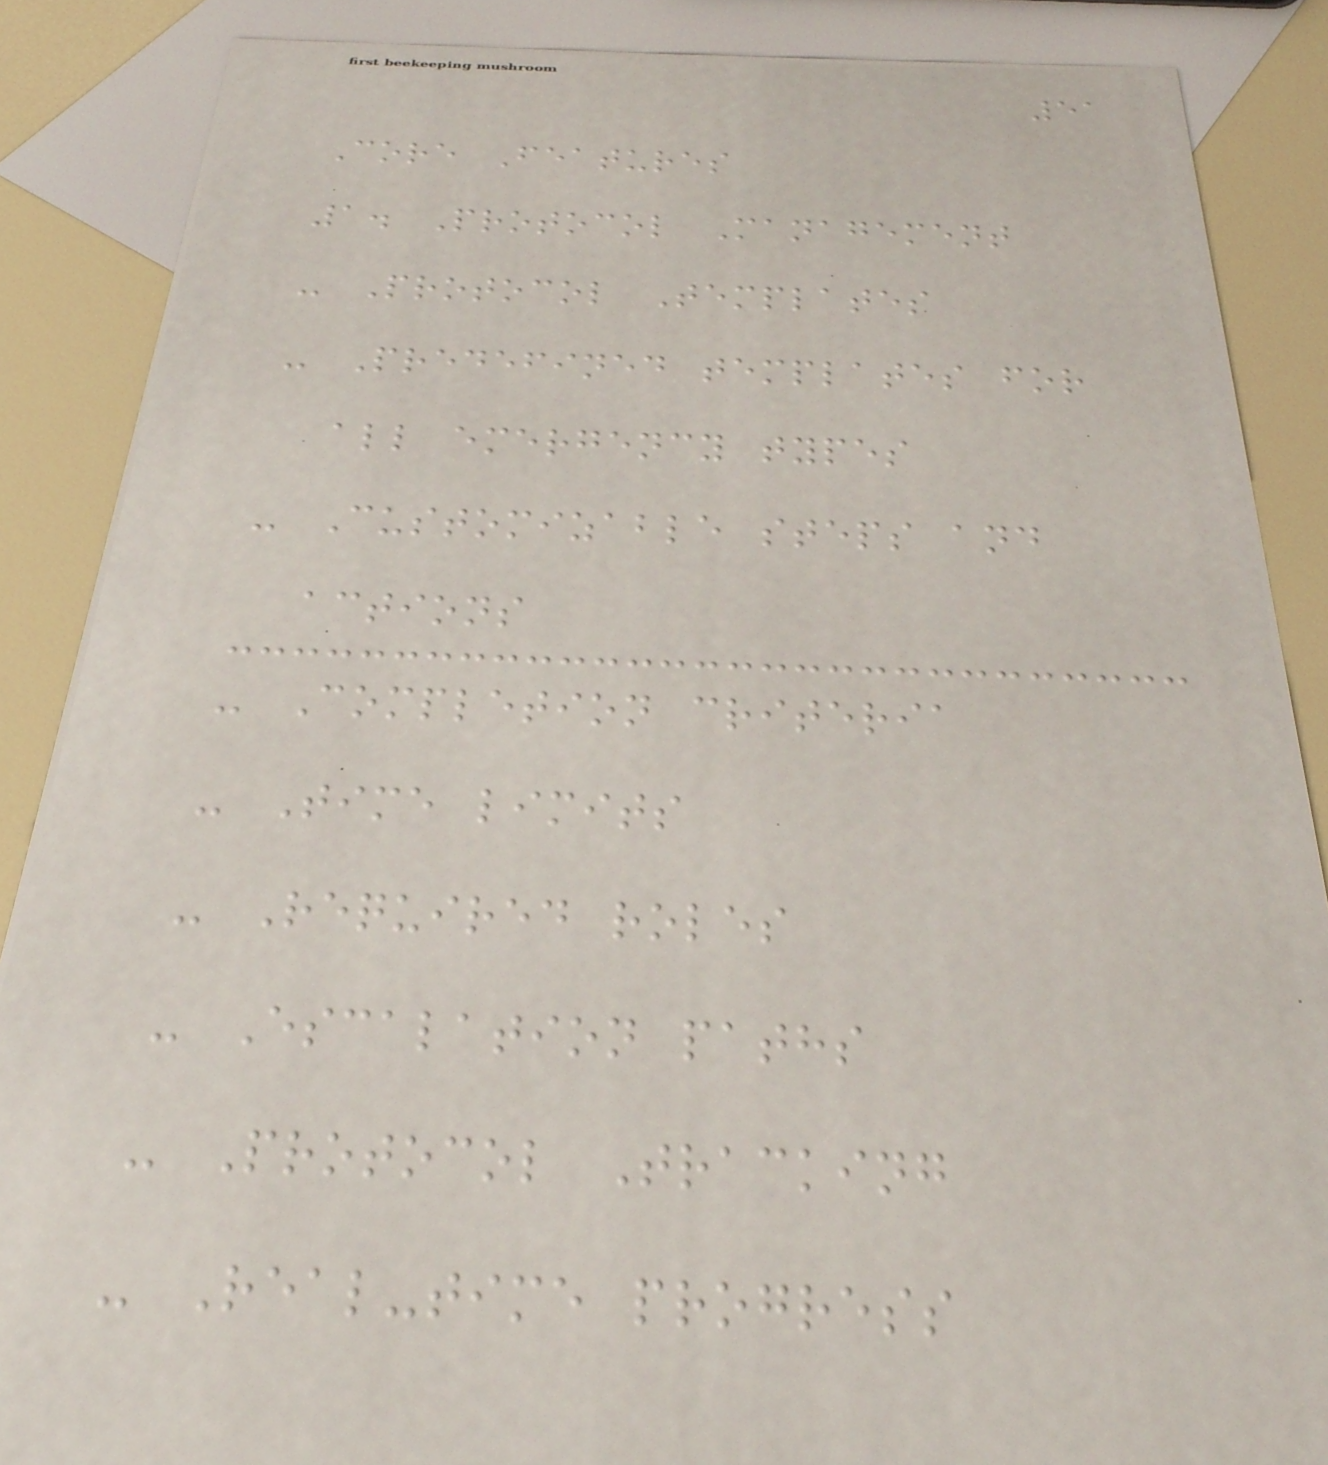51
Core Features
1. Protocol Management
- Protocol Templates
- Predefined templates for
all emergency types
- Customizable steps and
actions
- Completion criteria
- Time limits
- Required roles
- Escalation paths
- Protocol Tracking
- Real-time progress
